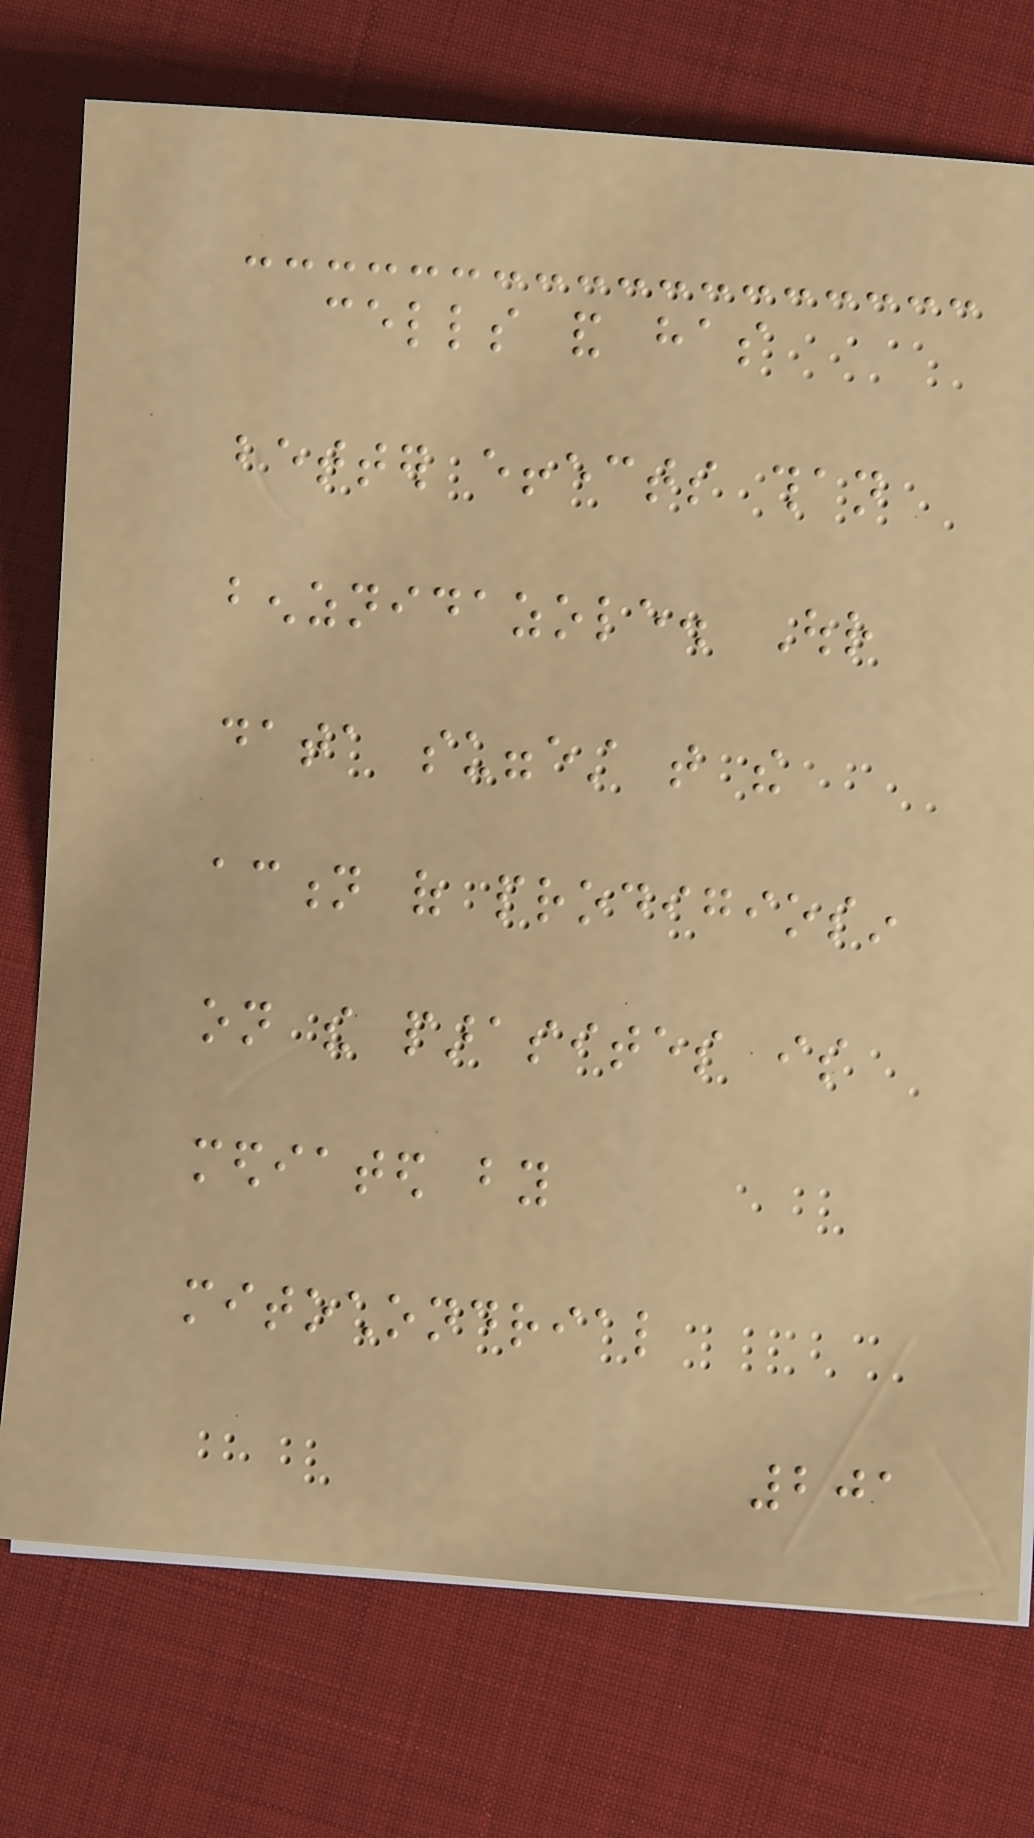cells and has
better effects than
benznidazole. Our
data suggest that the
action of prodigiosin
on the parasites is
mediated by
mitochondrial
201
